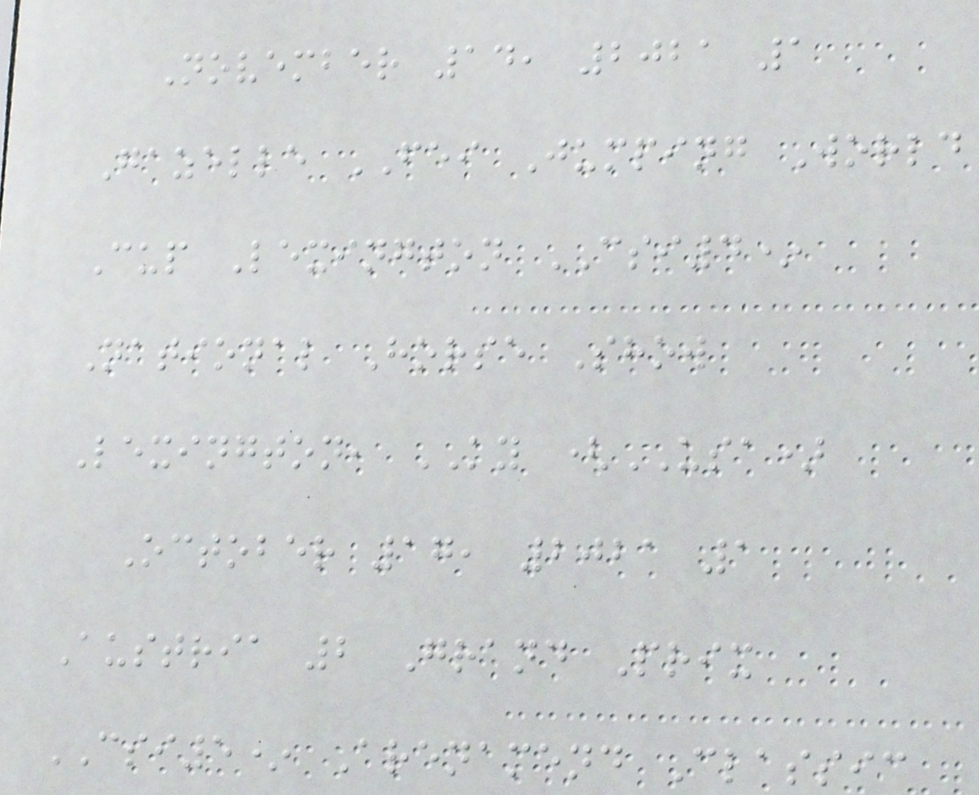November 14, 2021 1
Gazelle FEI Jumping World
Cup Lexington CSI4*
National Horse Show
Lexington, KY (USA)
October 17, 2021 1
Austria 2 Grand Prix
CSI5* Arenamend Classic
